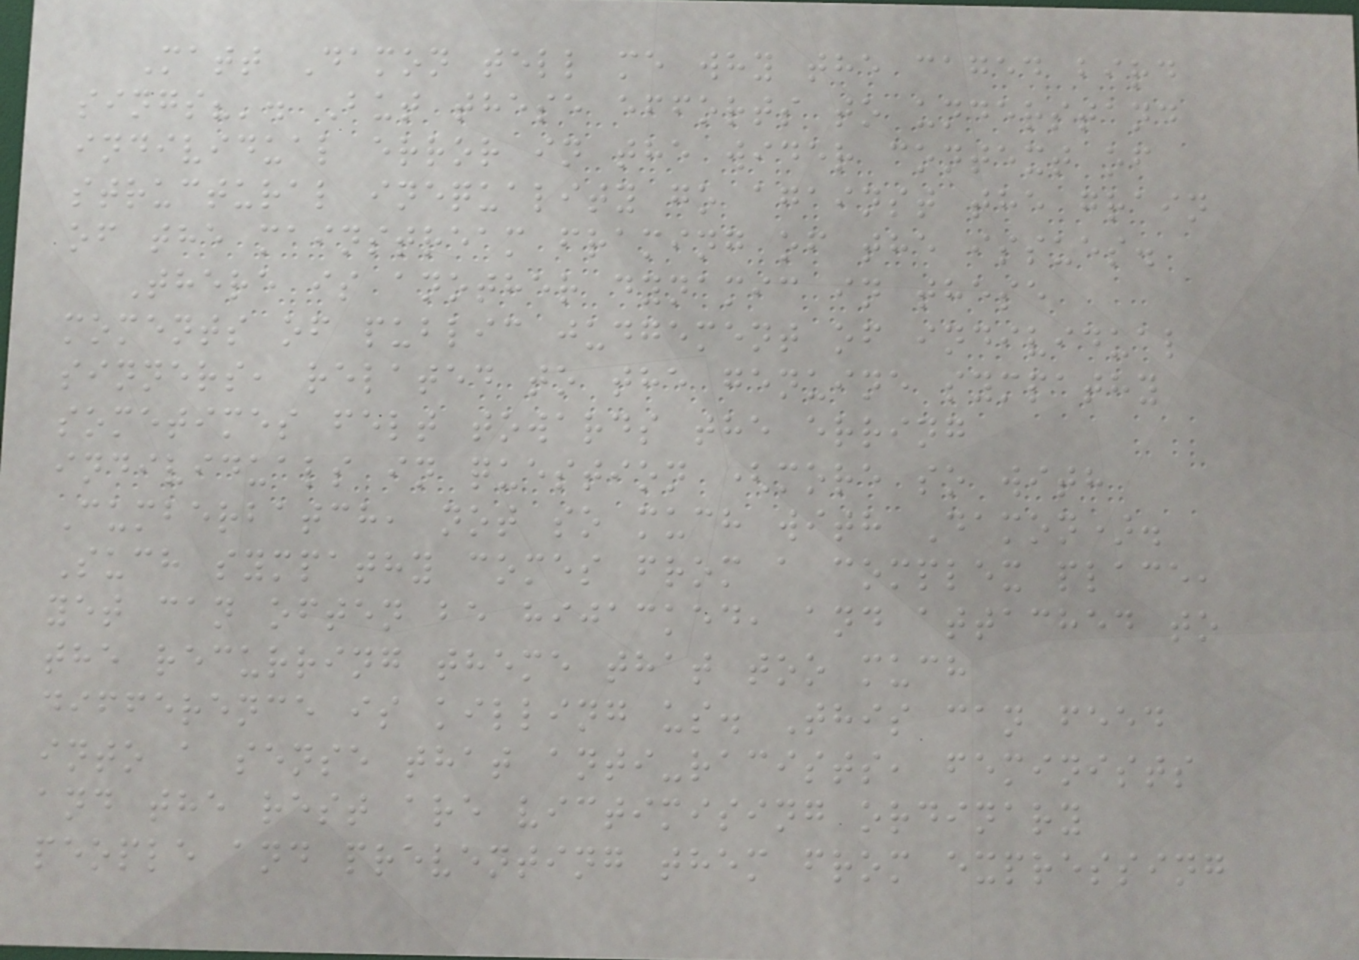Matt Damon tell me why the caged bird
sings?'. But these efforts to understand
individual error in the wider context of
structural inequality go against the grain
of the mainstream framing of the issues.
There is another dynamic in these
moments of public judgement of individual
sinners, related to the genuine sympathy
sometimes felt towards the erring
individuals in question (more so with
Cumberbatch, not so much with Damon).
Such sympathy comes from a complex place,
yet can often be hijacked, and attached to
the recurring theme that too much
difference is killing us. This can feed
into a sense that anti-racists, feminists
and the rest are victimising ordinary
people and preventing them from expressing
